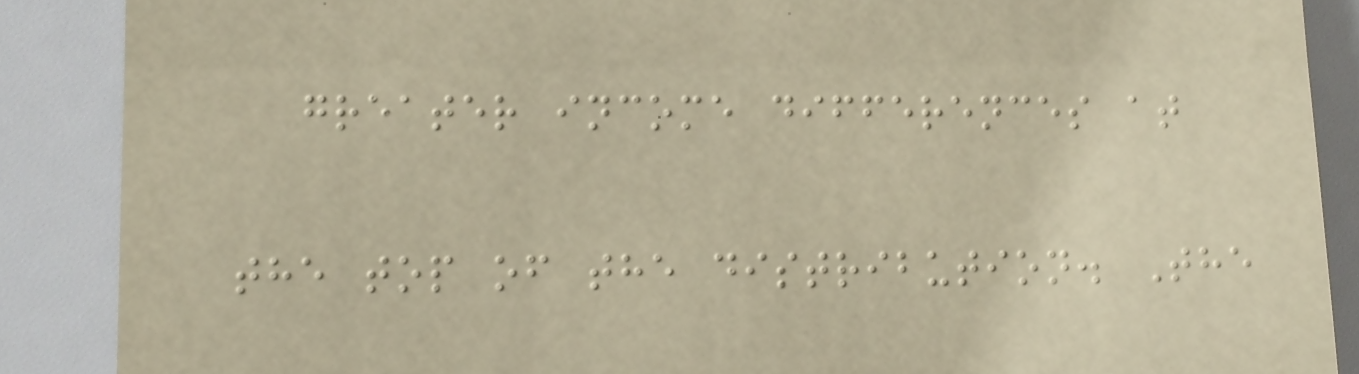greater income differences at
the top of the distribution. The
